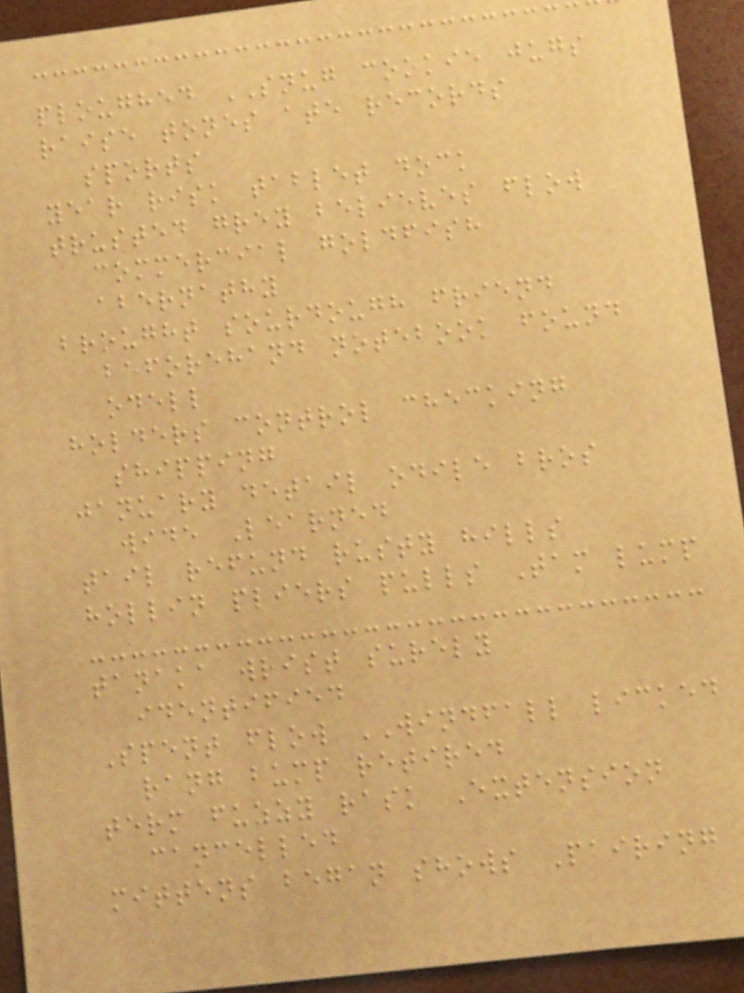ploughed SNUG cookie jugs
raise tones ate records
sports
year risk tablet dock
trusted grey believes flow
commercial goldfish
abernathy
brought sourdough friend
beforehand notebook found
odell
holders control checking
shipping
january detail odile bros
wide Learned
tail refund rusty hills
hollin pliers pulls Tam lump
tanaka wrist surely
identified
Spent flow WINDFALL licked
rang bump retired
term fuzzy rask Extension
cancelled
mittens began shows Pairing
